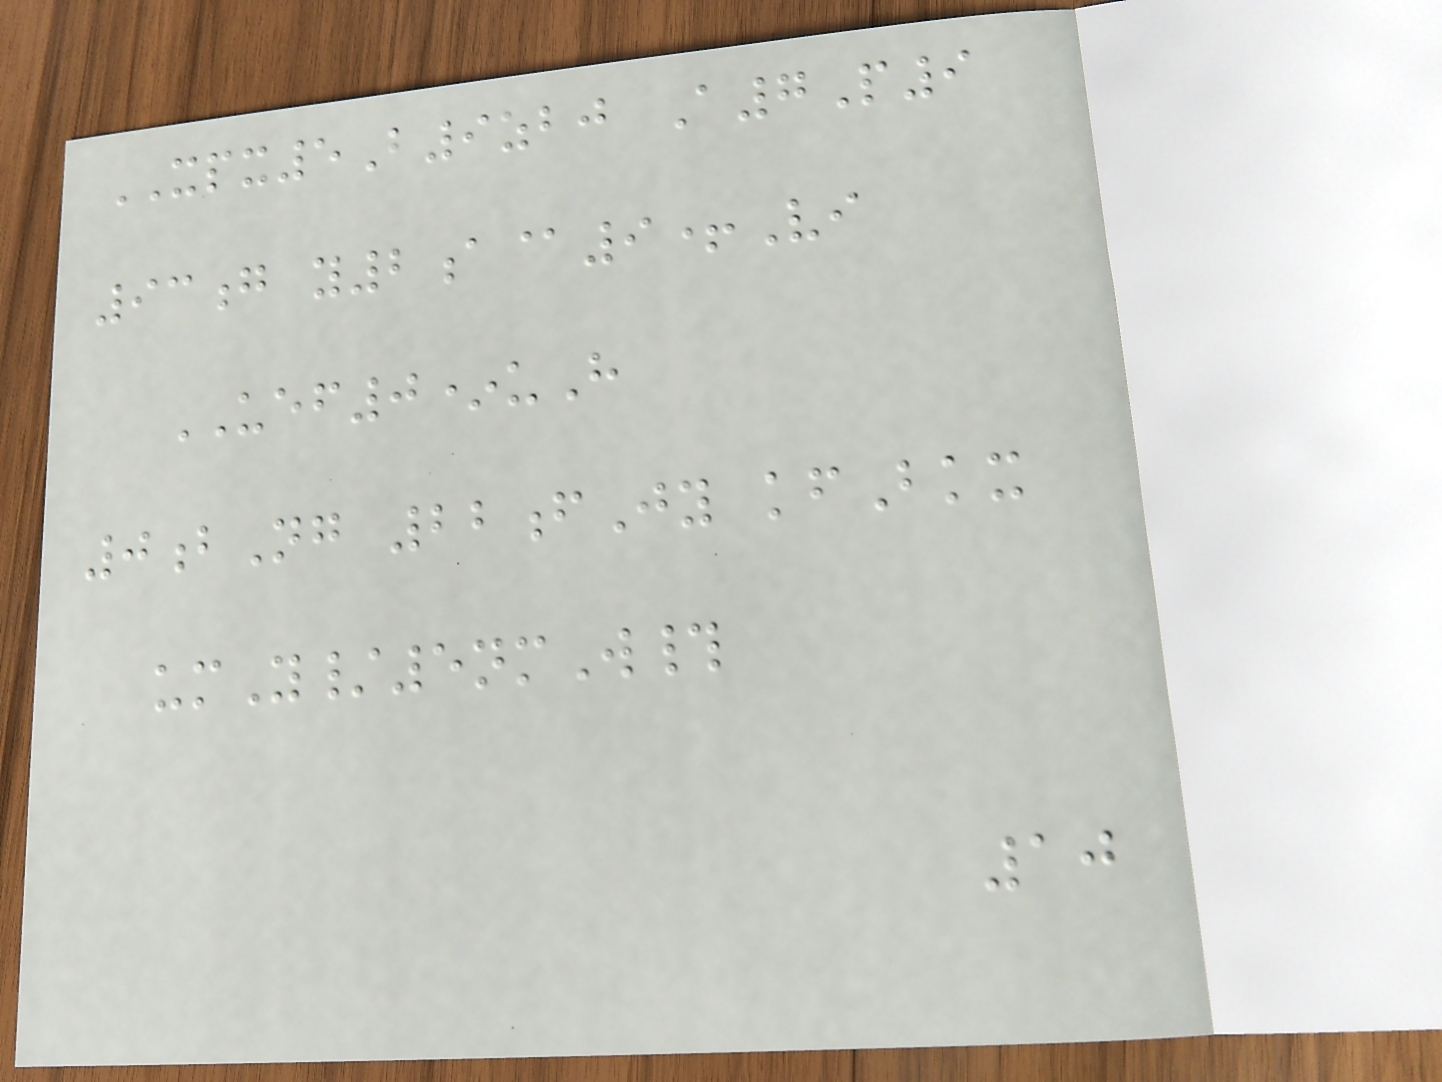XPX5B9zbj A7P9
93g y2a@9+Vi
UEF0*uH
0bNg 22fJy kfBkx
umY/5nmW#
10
